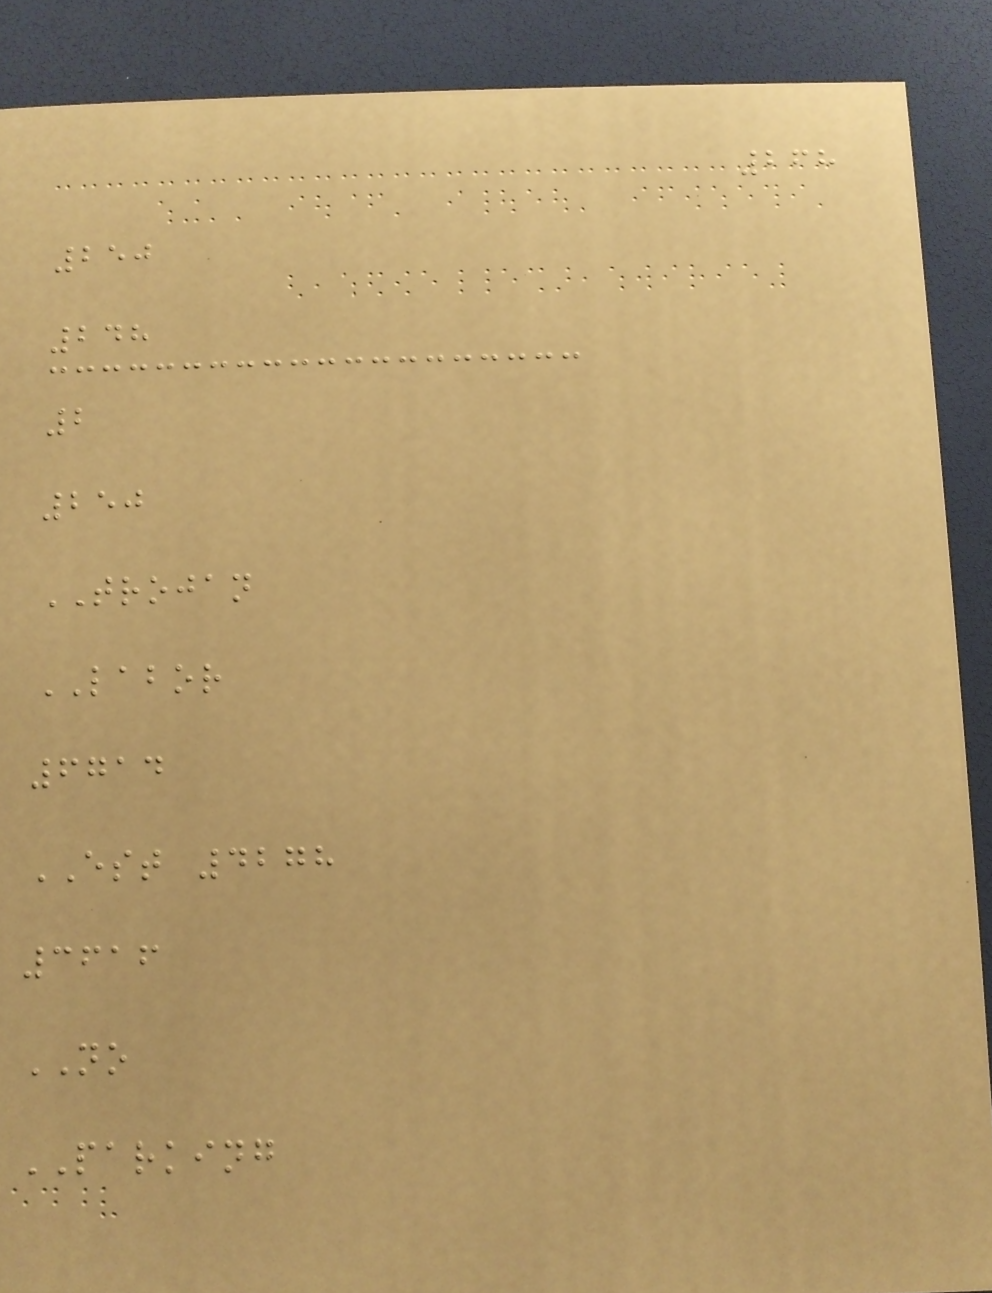268
250
248
2
250
TROJAN
LABOR
6714
EST 4278
3616
NO
PARKING
